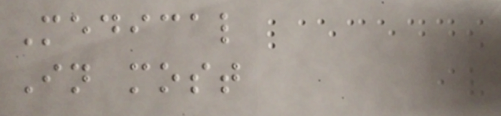Medical
In most
